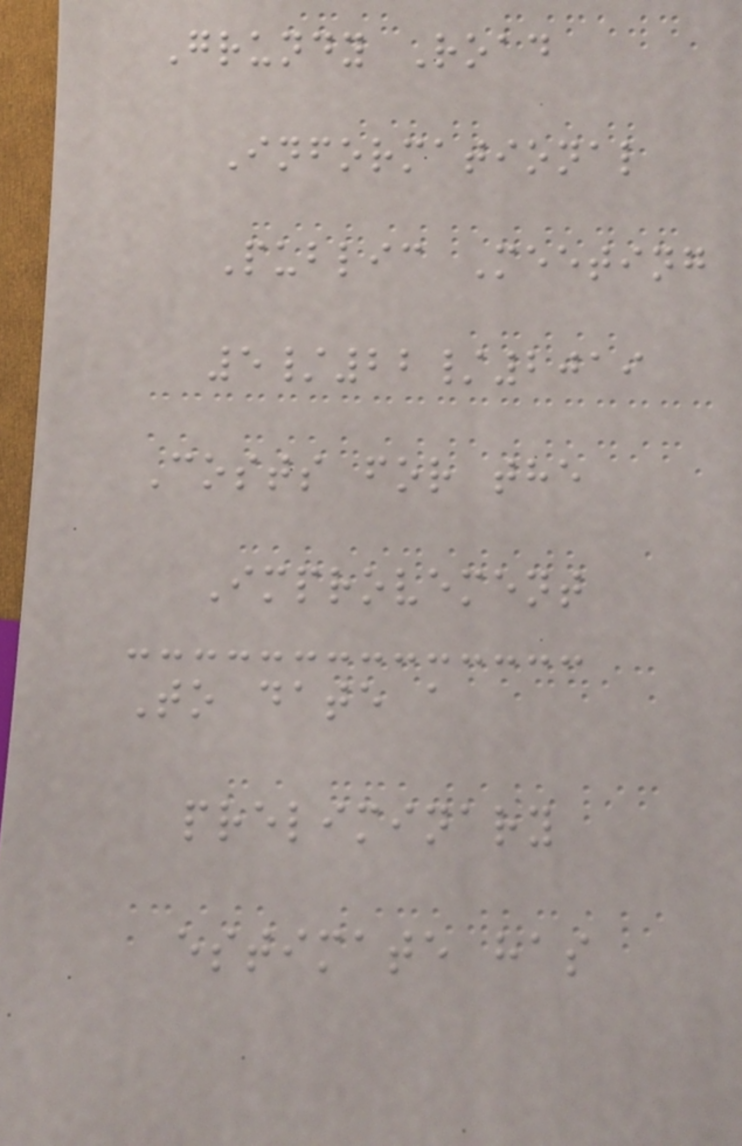Grundy Road
Informational
Public Meeting
5/22/2019
Costs for the
Improvement
To date a
preliminary
estimate has
